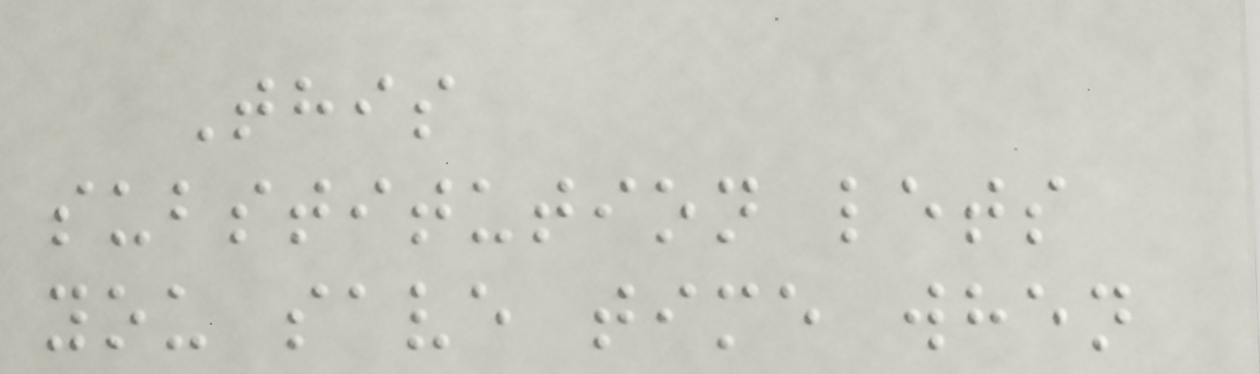This
substitution lets
you save time when
